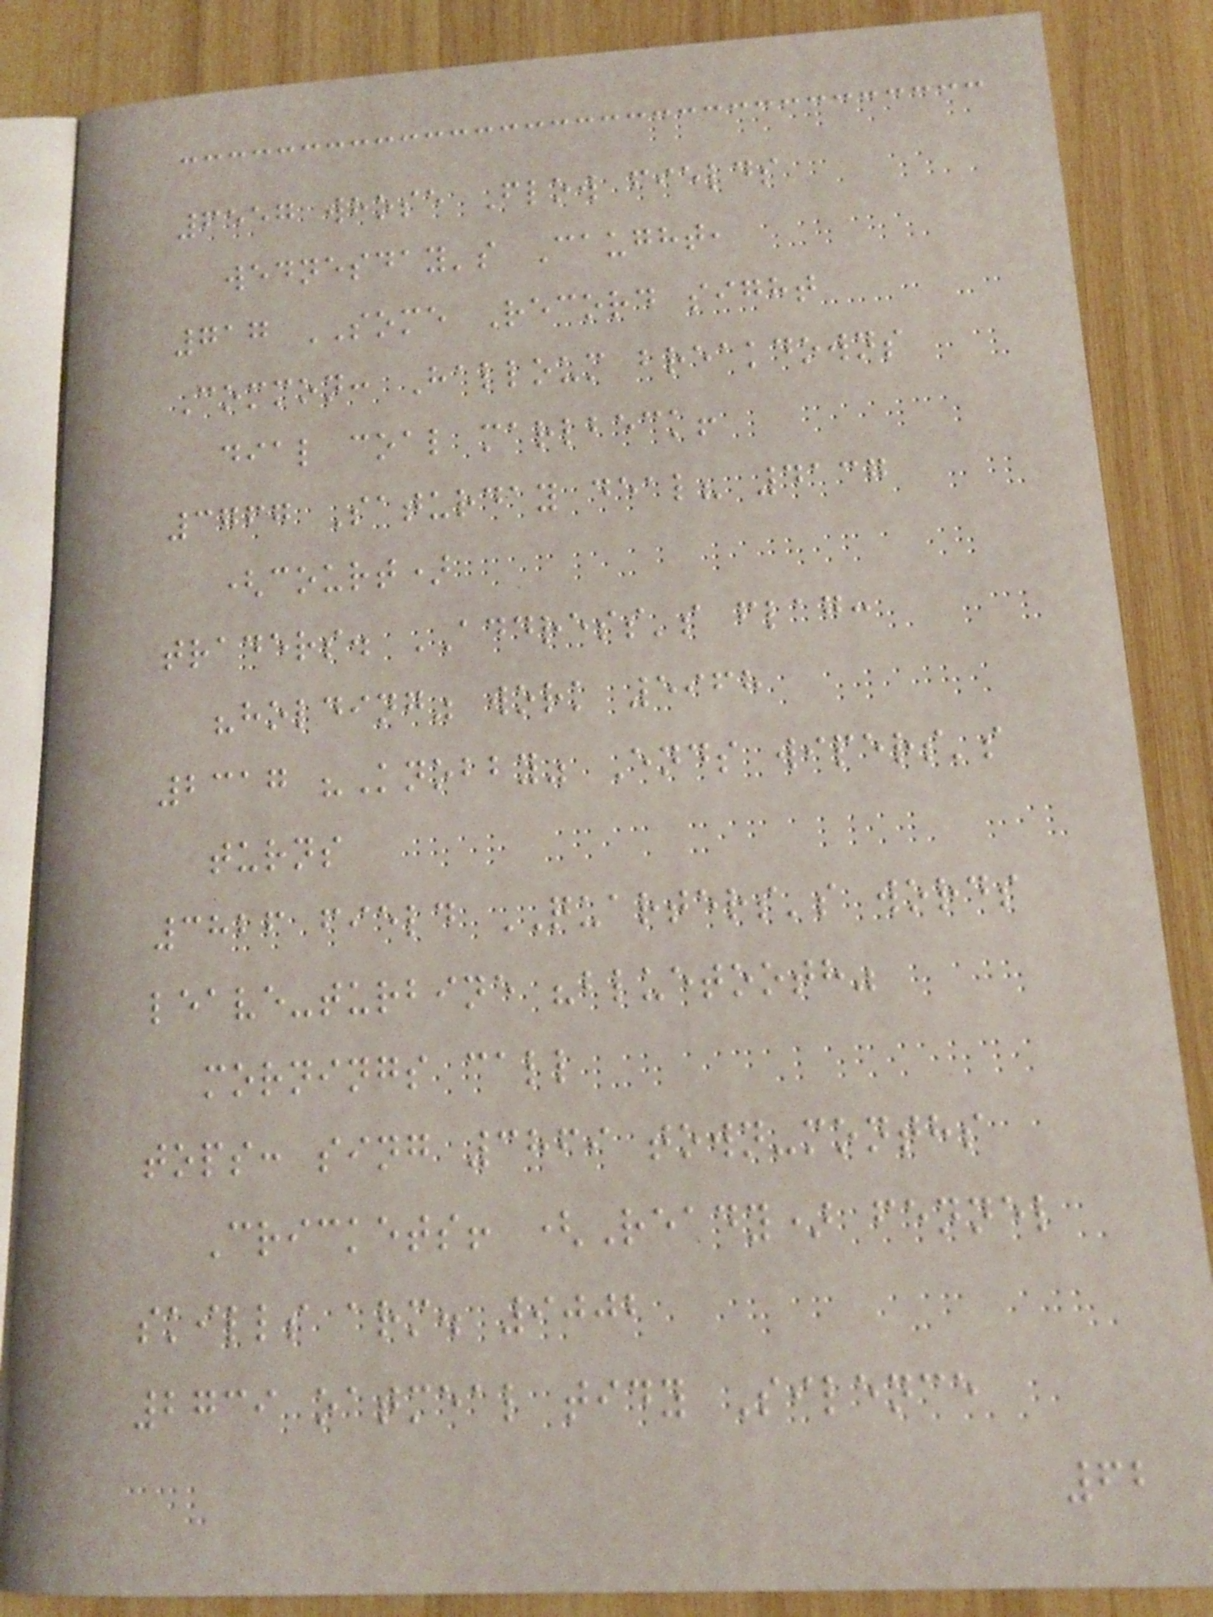6557 whose Flow fields
wednesday's Caught,
717 SOME Record sight
Common: Halloum breakdowns
dial coal marlbeck!
3767 Saturday deal? 4137
(court)
traders. ADDRESS's flag:
"holding" work 5968
2317 "Knobby" Ends wipers's
turns
3826 field QUARTERS's words
leave-turbine "bluetooth"
mornings call
tops: sing 3869 town-months
Crickets! (Ready) fennel
skills arm. 9002
2739 oatmeal tidy Silence
62
